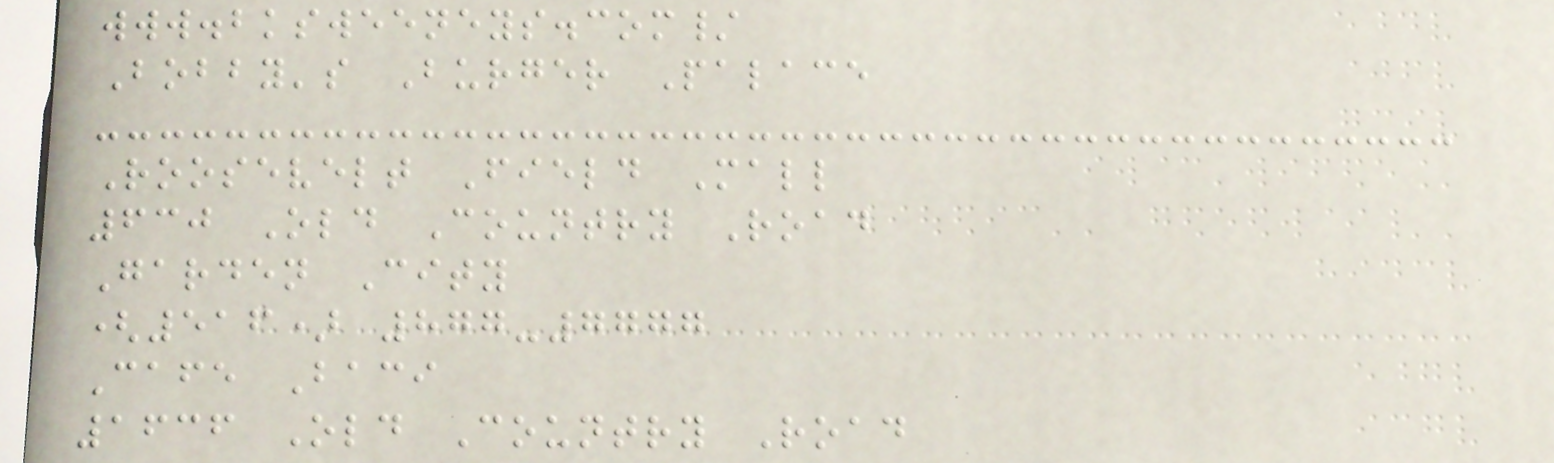www.bksweeneys.com/
Bobby's Burger Palace
Roosevelt Field Mall
630 Old Country Road
Garden City
(516) 877-7777
Cafe Baci
1636 Old Country Road
